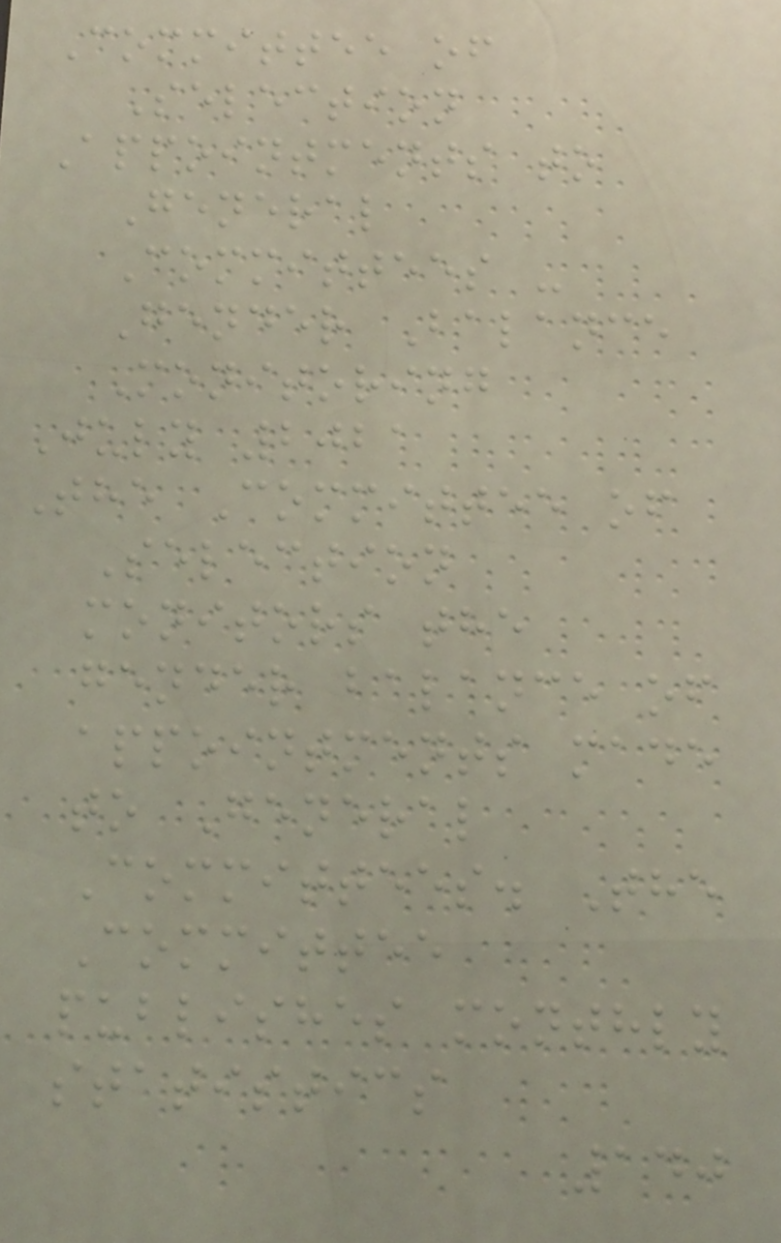Committee of
Selection
Appointments to
General
Committees -
Gender Balance
Monitoring
July 2021
The Committee of
Selection
monitors the
gender balance of
appointments made
to General
Committees. The
Committee
publishes monthly
statistics
140
